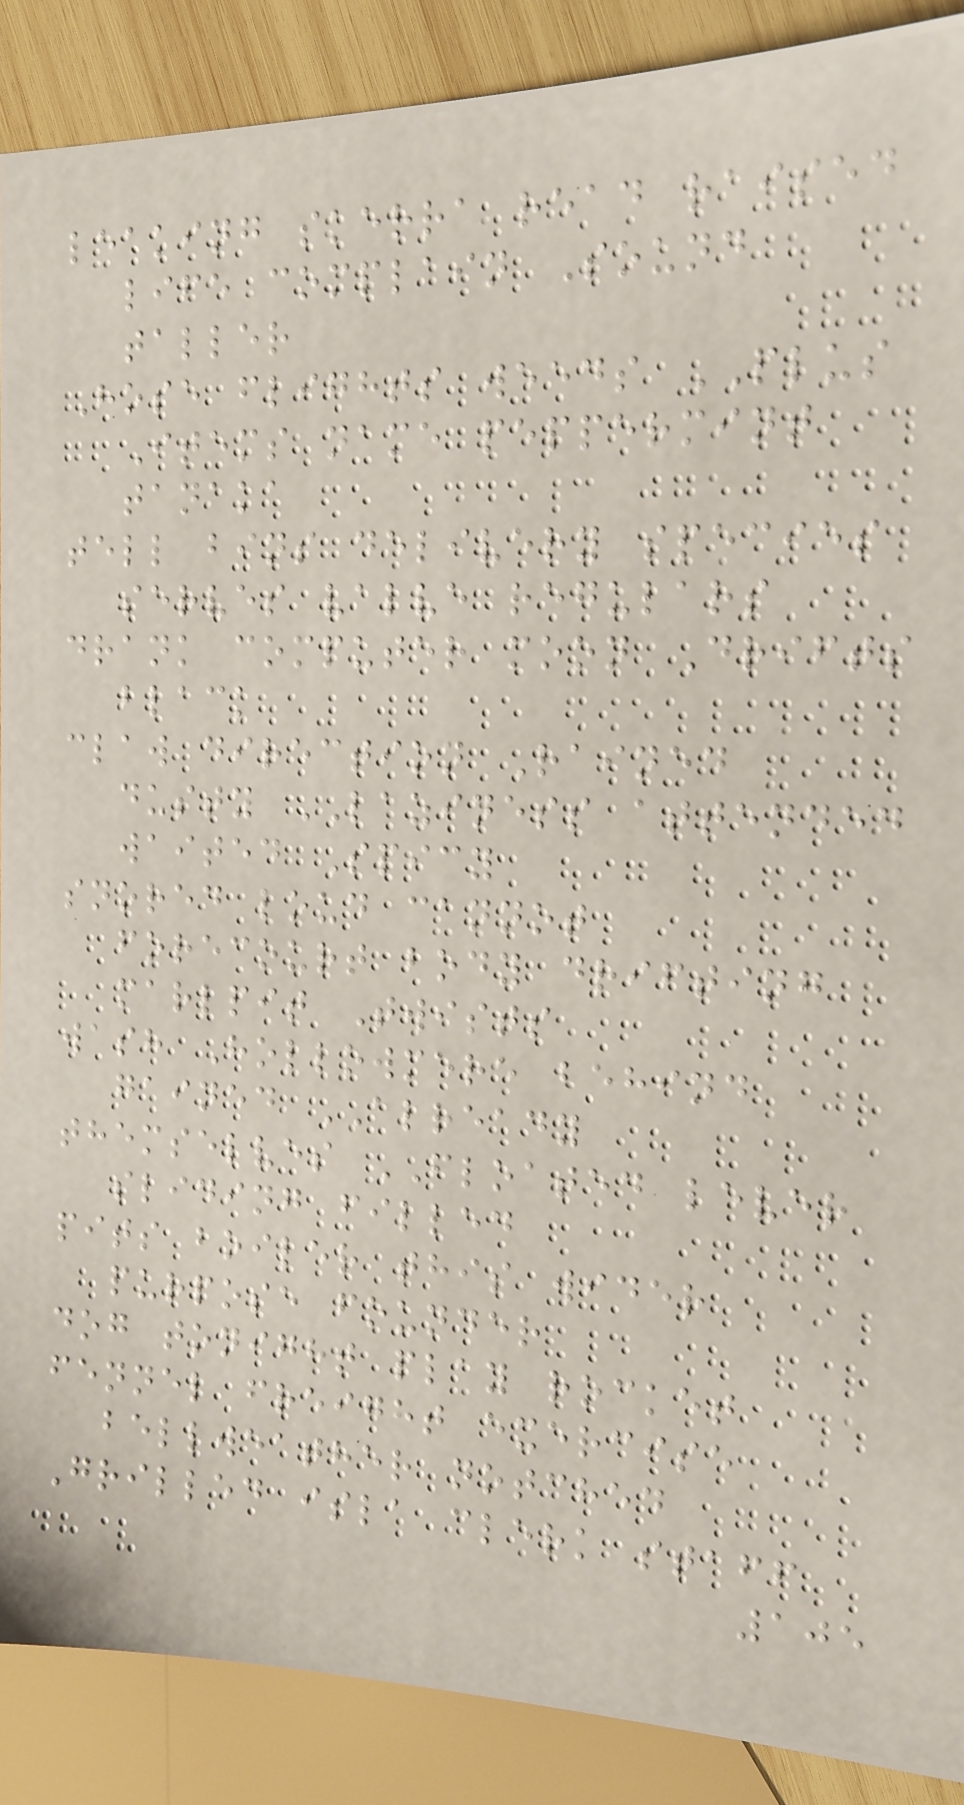leaking skerra read raised
life complain Sound
taller
Hose flights weeds PLUS
Items name peppermint
tanaka
tell bins delivery species
serves valve regulars
drank computer moon Drifts
black
claw direction Rained
dusty LAZINESS attended
waited Spicy
snored loud cannot
forecourt body drifting
marlpit Twists
wash Hollowmere behind
gained ALREADY
themselves FLOATED lever
sliding filled
pits boiler this wider
purpose founder
dog tonight play rocket
fennel freight exercise
bellweather notched
Grilled isla clerk staff
105
